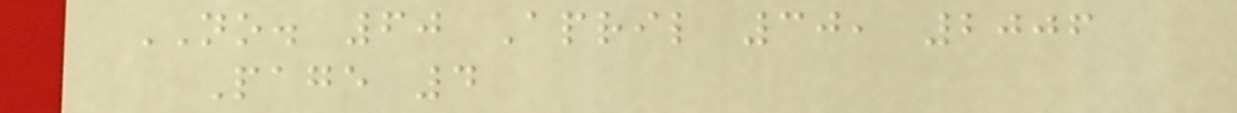NO. 60 April 30, 2006
Page 4
